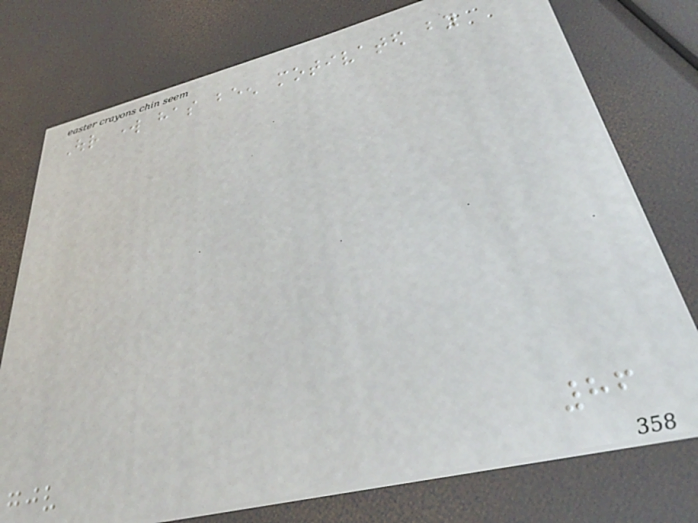Our work has been motivated by
86
